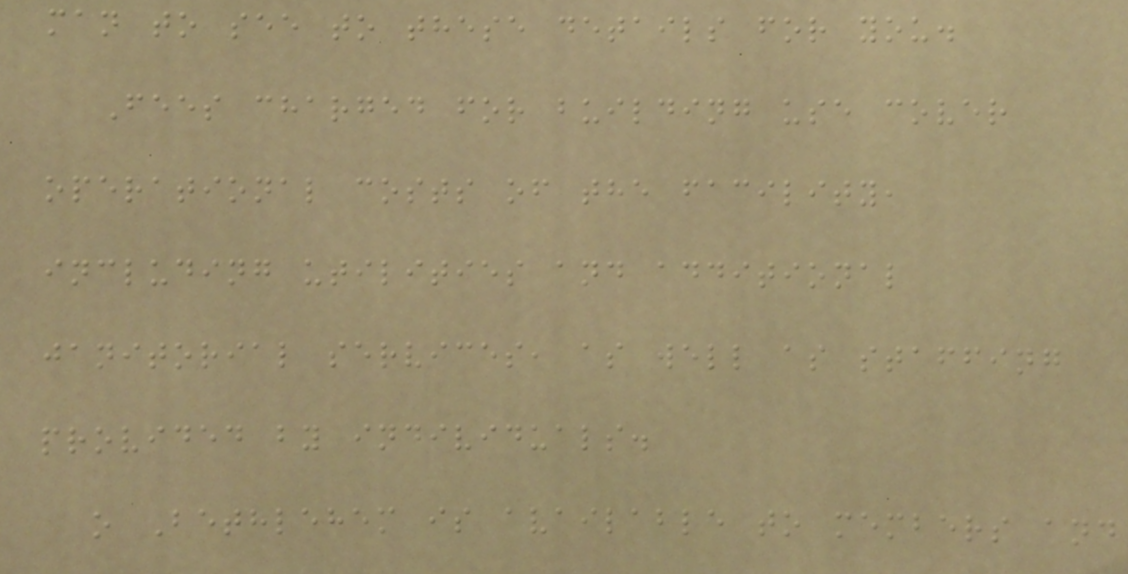man to see to these details for you.
Fees charged for building use cover
operational costs of the facility,
including utilities and additional
janitorial services, as well as staffing
provided by individuals.
o Bethlehem is available to members and
